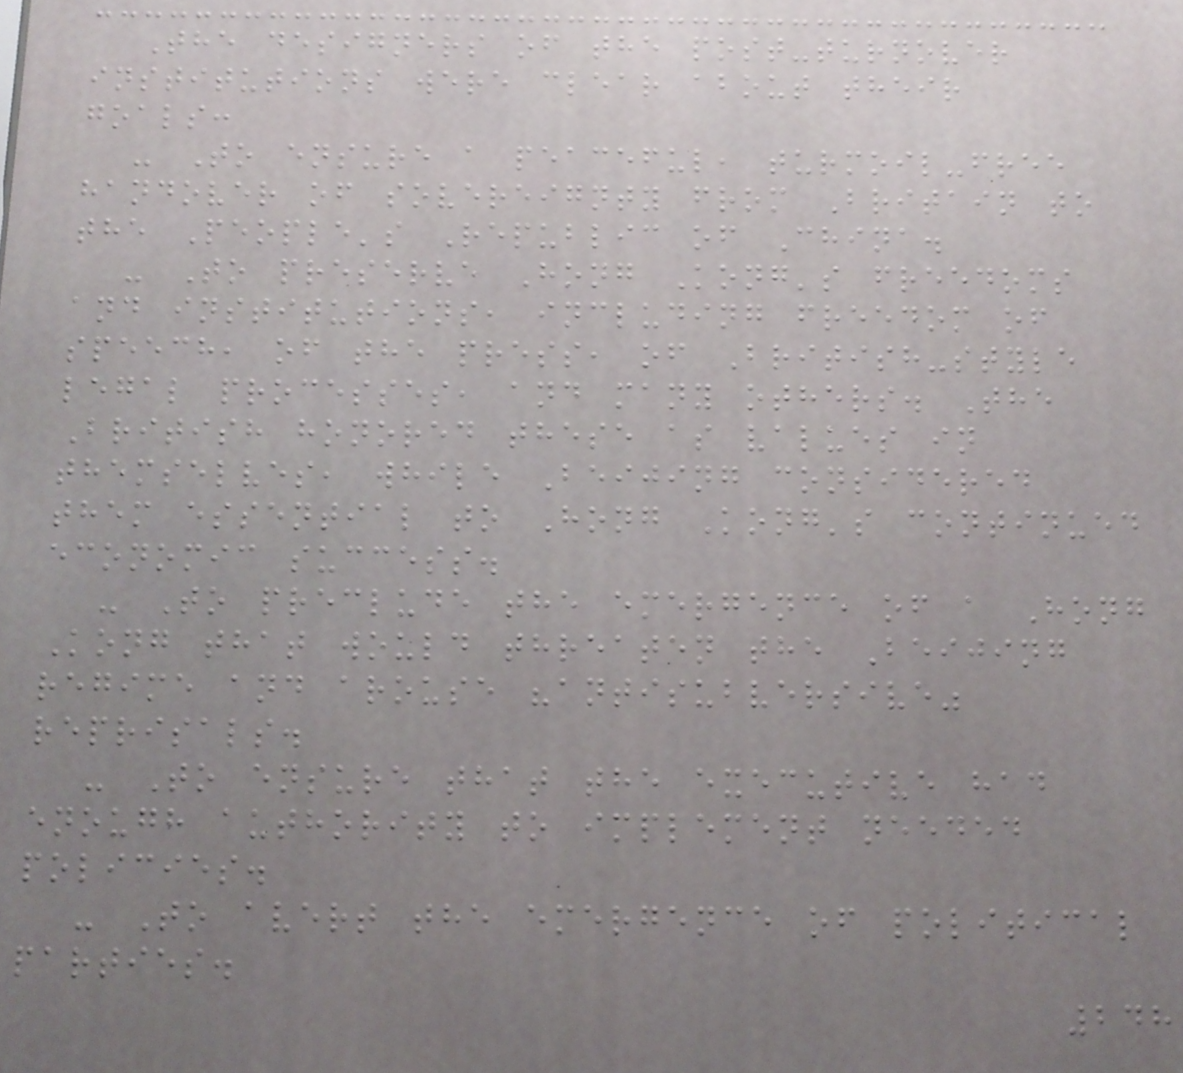The designers of the post-turnover
institutions were clear about their
goals:
- To ensure a peaceful, turmoil-free
handover of sovereignty from Britain to
the People's Republic of China.
- To preserve Hong Kong's freedoms
and institutions, including freedom of
speech, of the press, of British-style
legal processes, and many others. The
British honored these as values in
themselves, while Beijing considered
them essential to Hong Kong's continued
economic success.
- To preclude the emergence of a Hong
Kong that would threaten the Beijing
regime and arouse "antisubversive"
reprisals.
- To ensure that the executive had
enough authority to implement needed
policies.
- To avert the emergence of political
parties.
248
